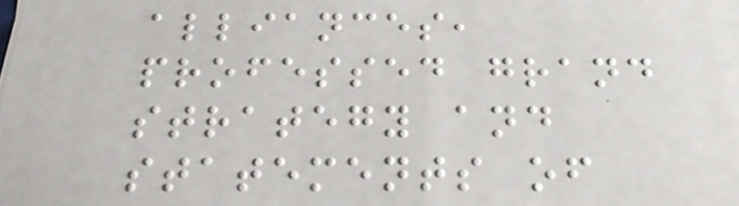alliances,
professed grand
strategy and
statements of
